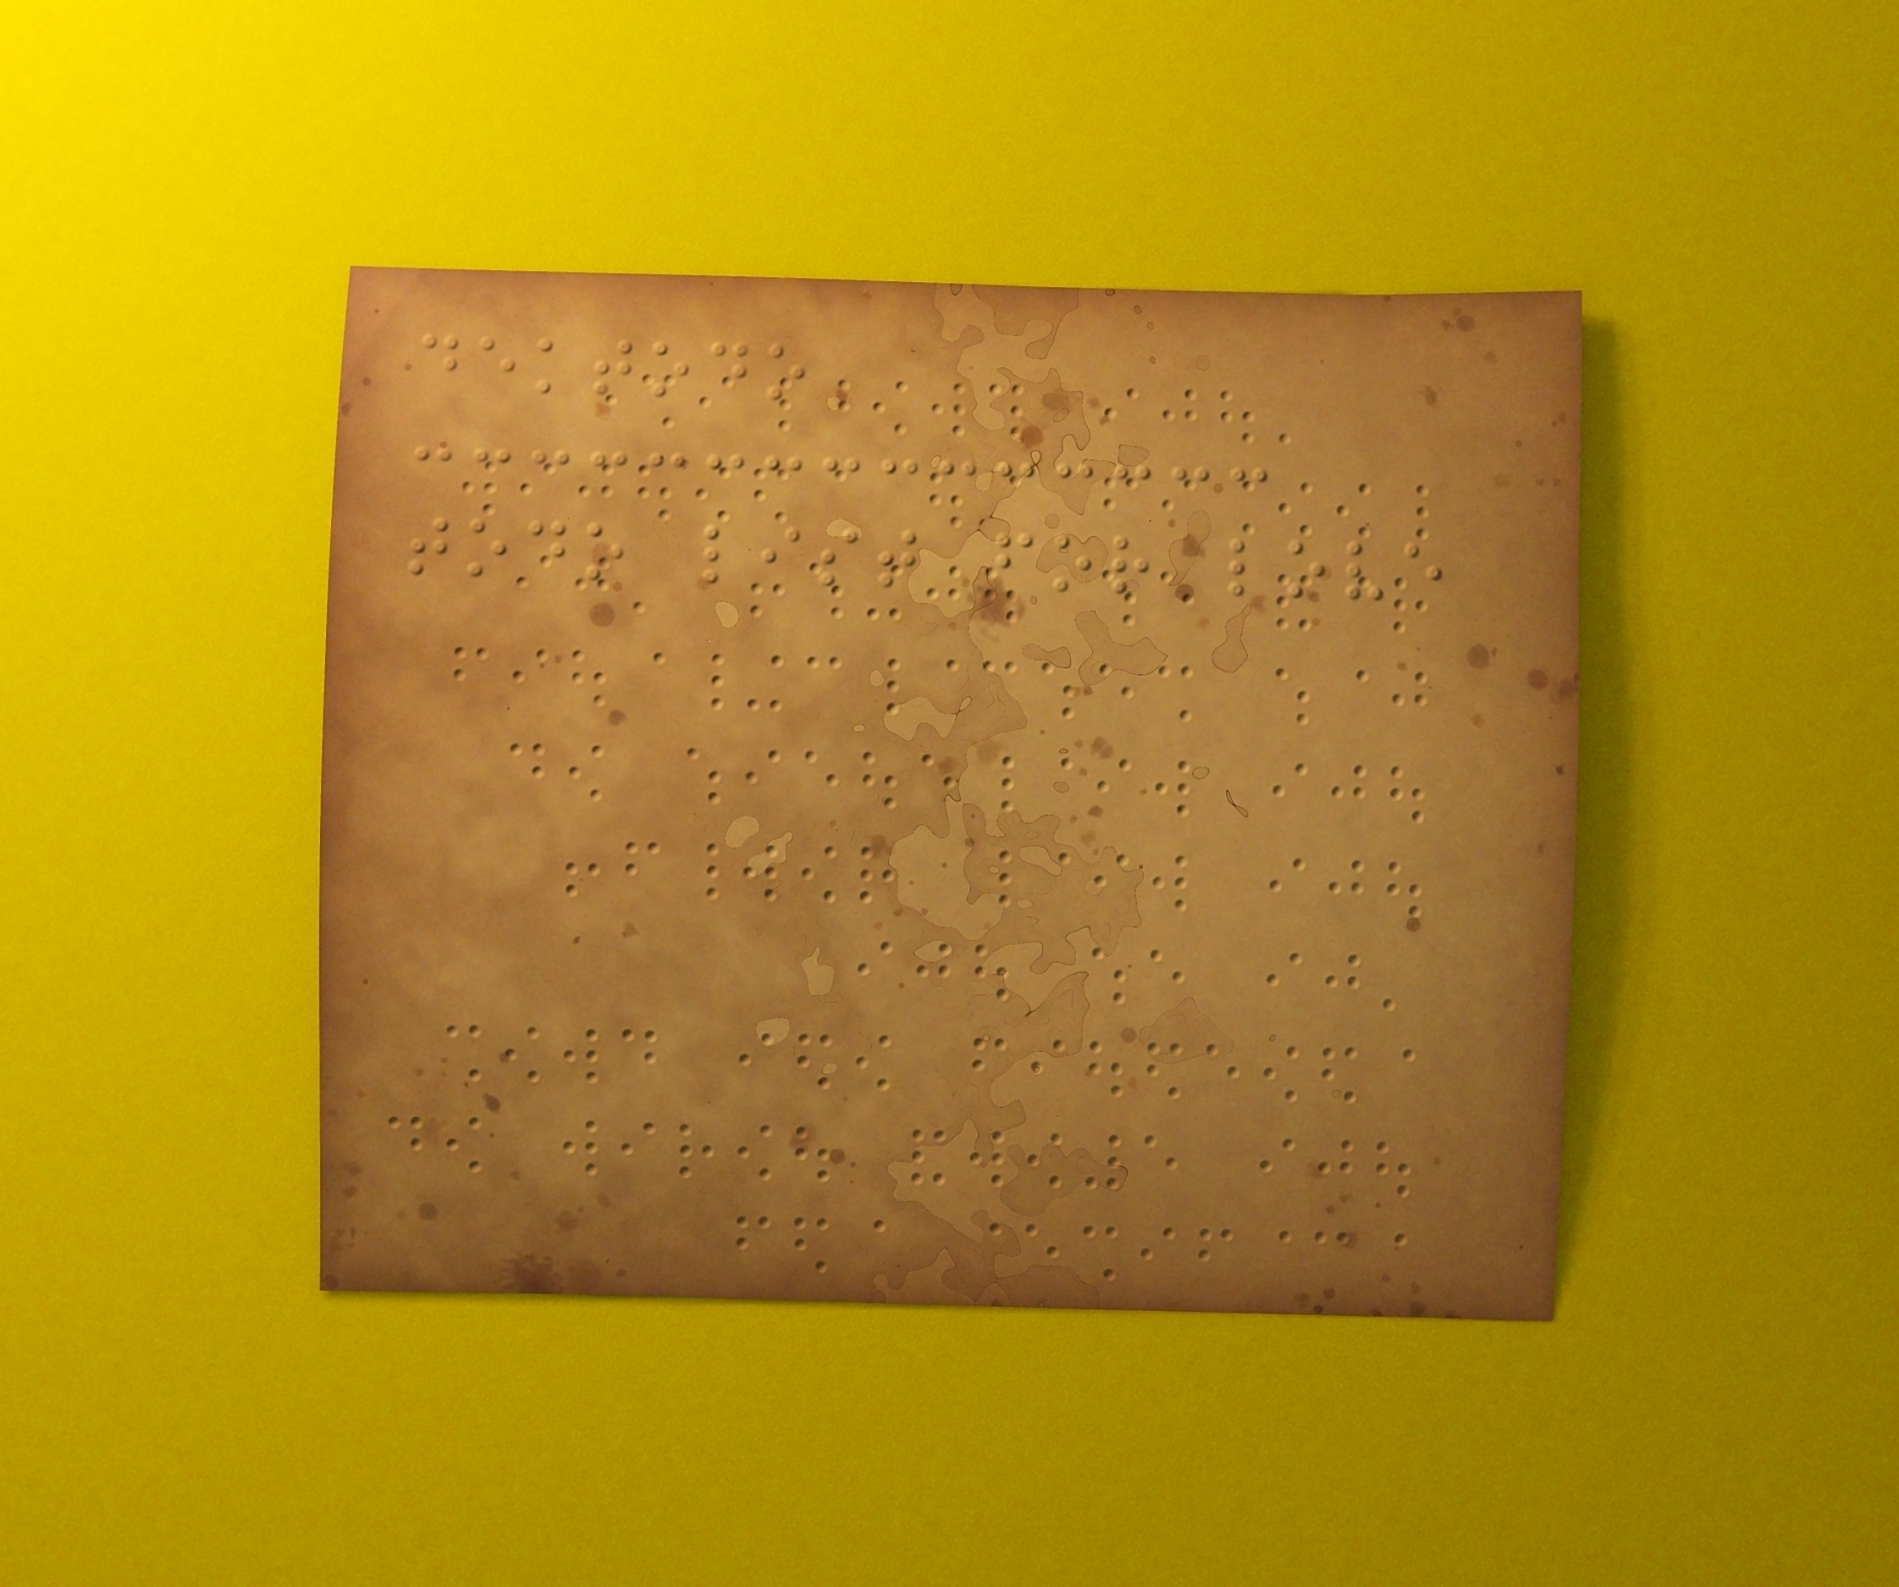dektodo
todo list for love
